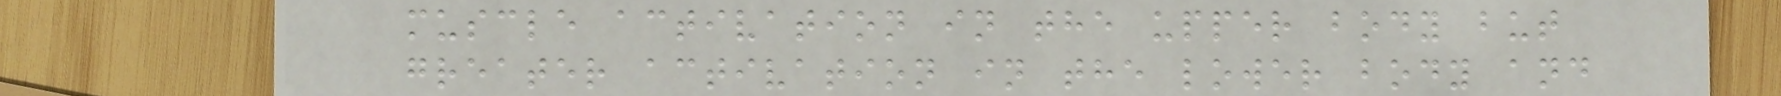muscle activation in the upper body but
greater activation in the lower body and
